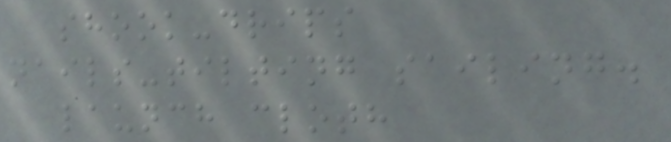shook-drips
nails-tilting sailing.
launch cloth
